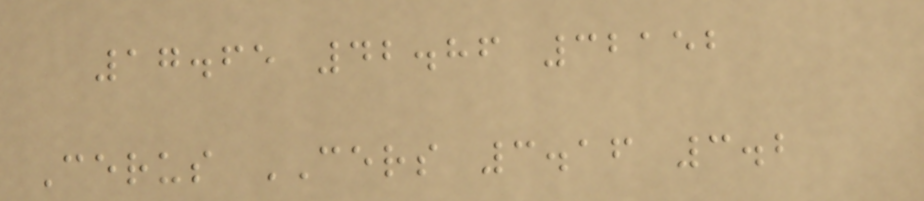17.65 42.86 32152
Cerus CERS 3.16 3.2
